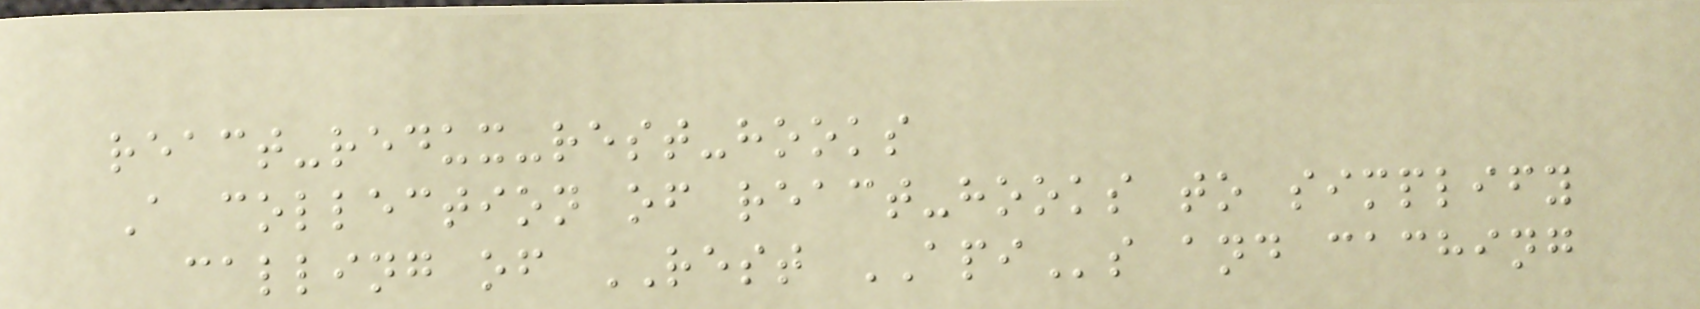react-redux-rest-hooks
A collection of react-hooks to simplify
calling of REST APIs and caching
